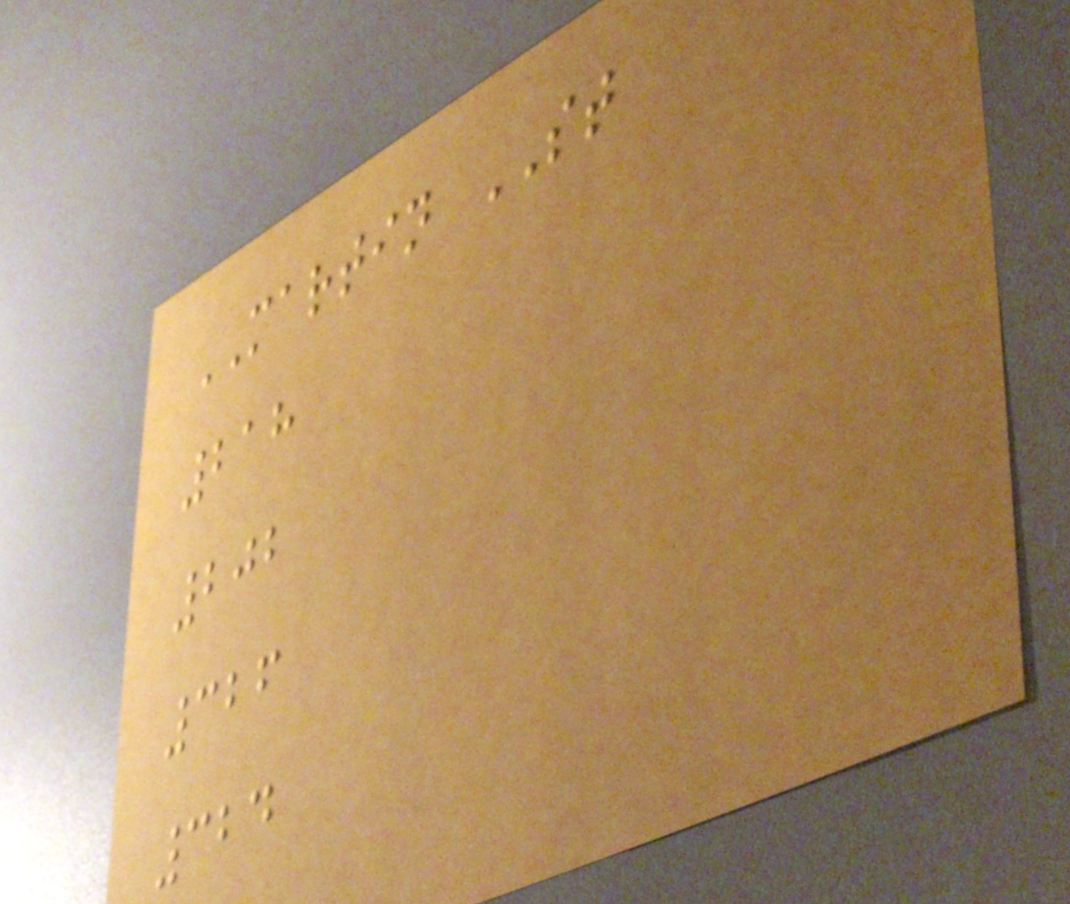MARTIN ST
218
202
326
324
